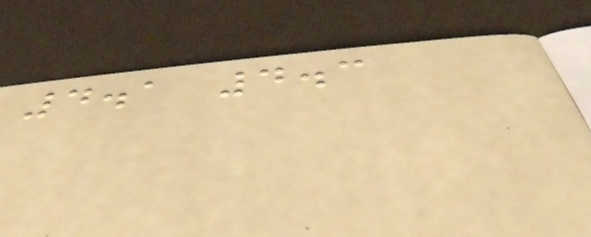4.1 4.3
